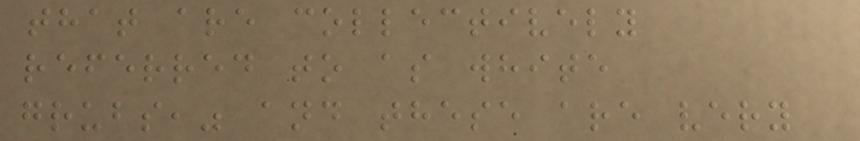that are collectively
referred to as white
grubs," and these are very
